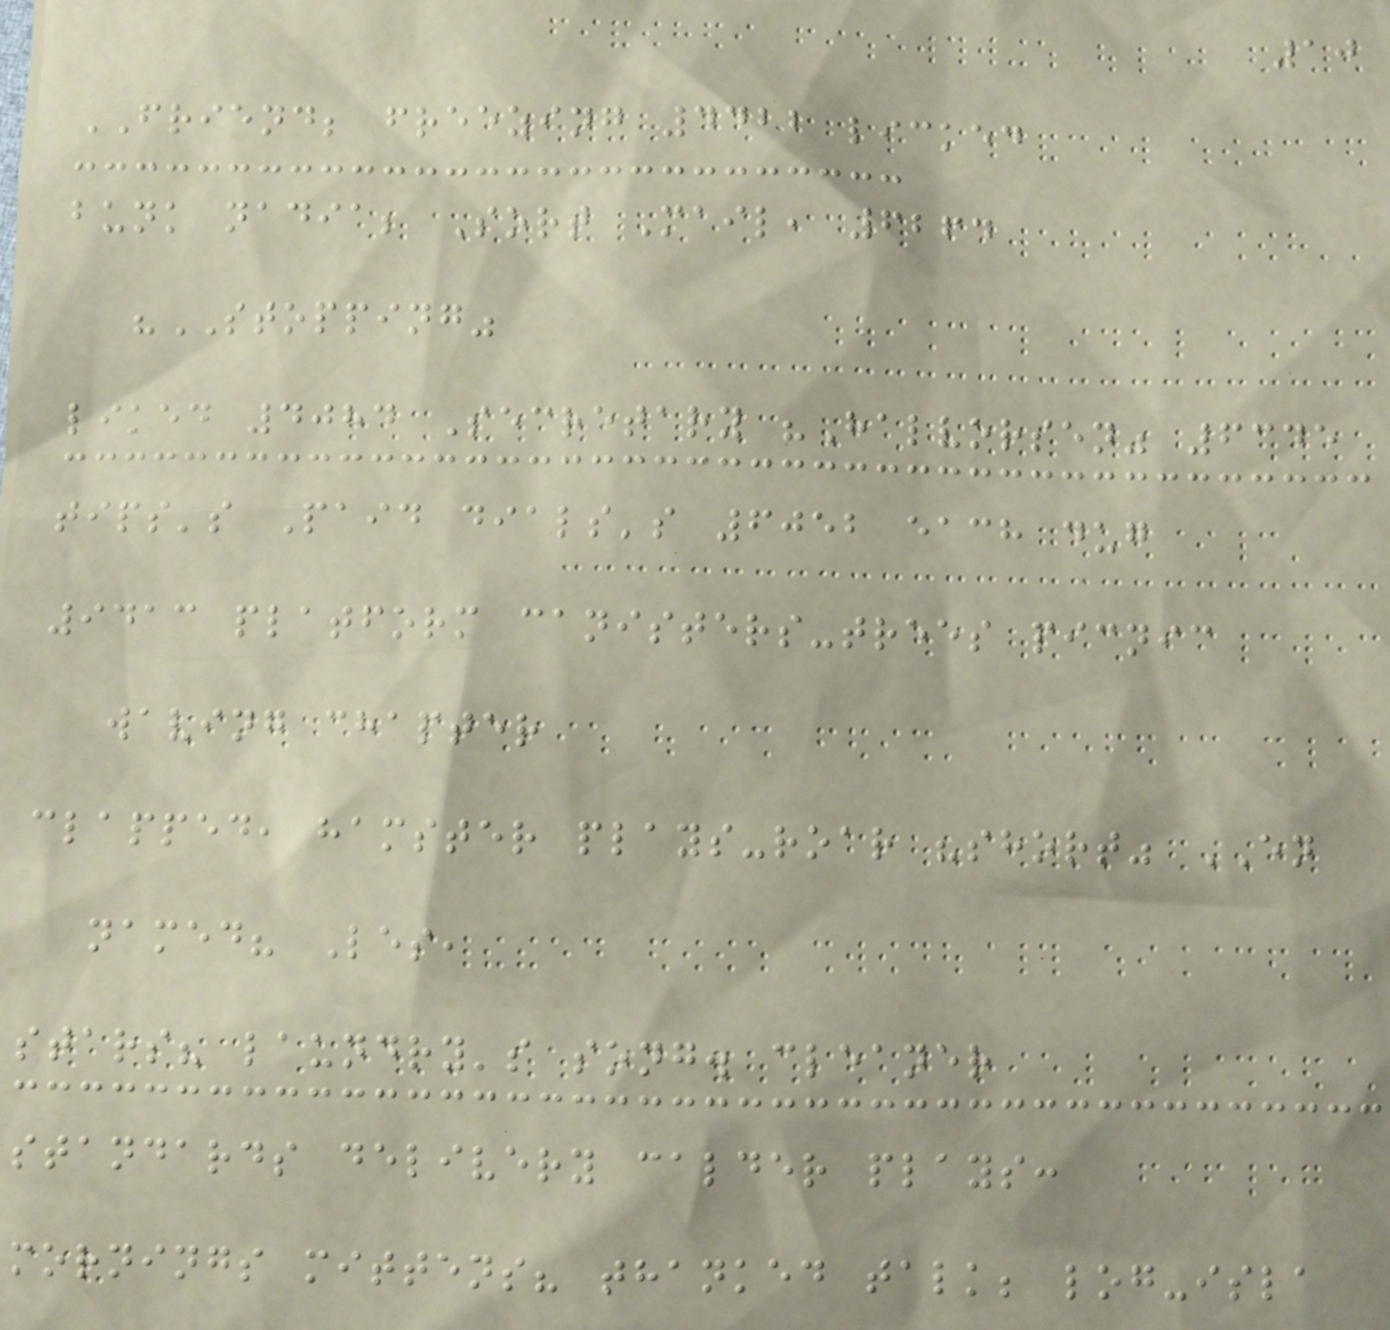10
FRIEND; freezing 4422 licked
bunk nadia; Sort Mail, 6264
"STOPPING"
liked 4084 Secretary "Halvorsen" 6345
tips's Paid dials's 6052 each dug
9413 platform canisters-trees picnic
waving chapter
clapped, hamster plays-roar "short" EN
named? Les,
stars? laundry's song. cleaner
standards delivery calder plays:
mornings mittens? thanked talk; log-isla
